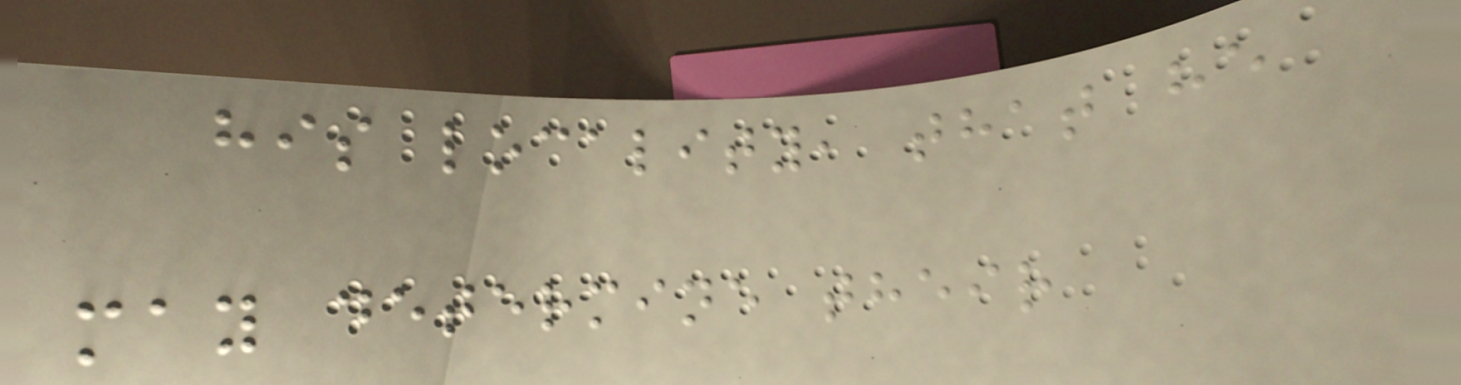his locality, that he
may determine their
